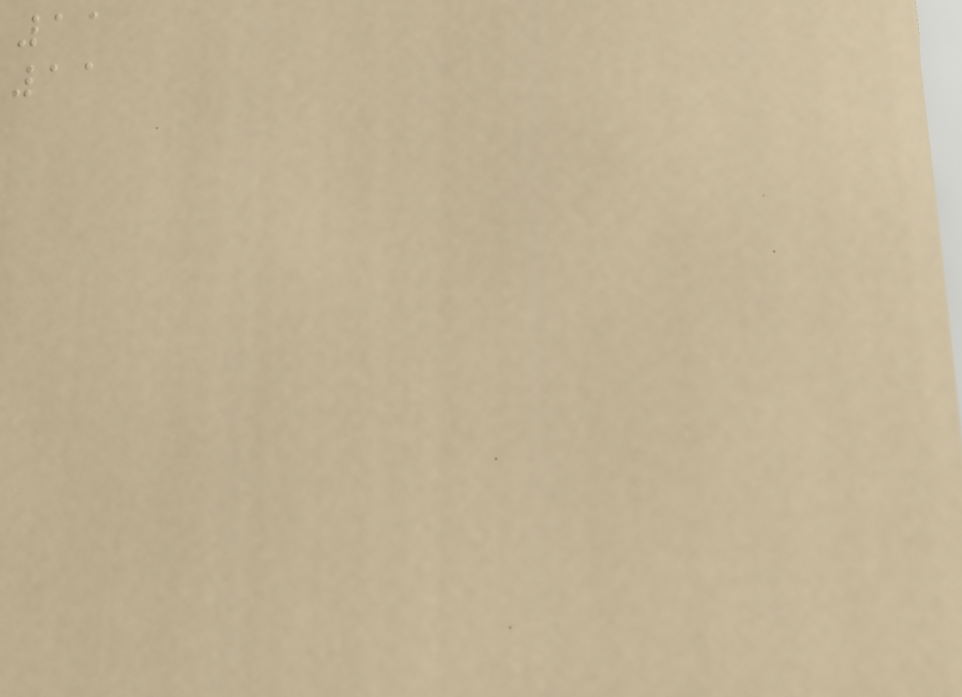11
11
